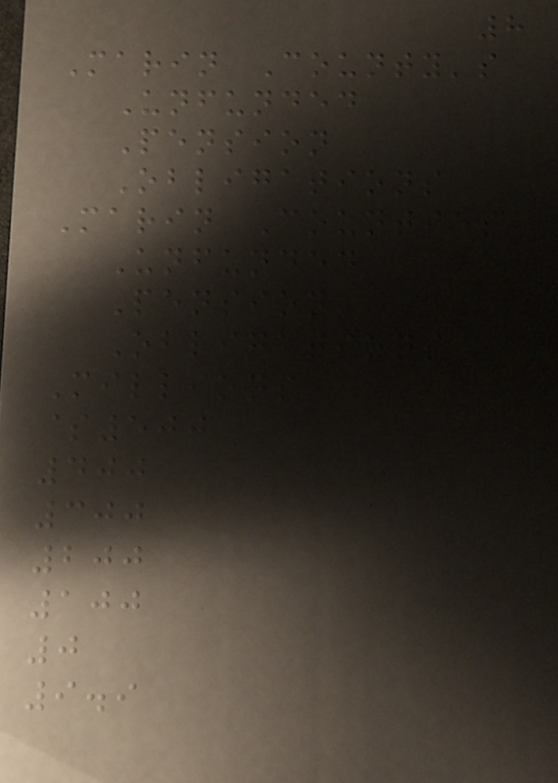8
Marin County's
Unfunded
Pension
Obligations
Marin Counties
Unfunded
Pension
Obligations
Millions
$500
400
300
200
100
0
9.9
